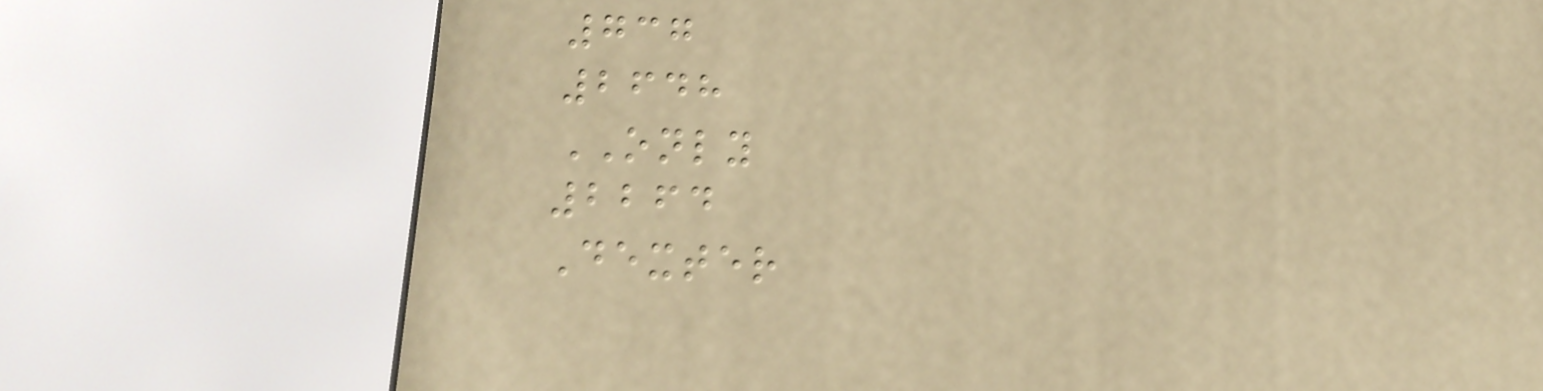737
2648
ONLY
2264
Dexter
